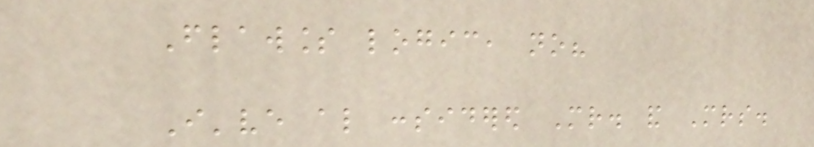Flawless logic, no?
I've also considered Mr. and Mrs.
